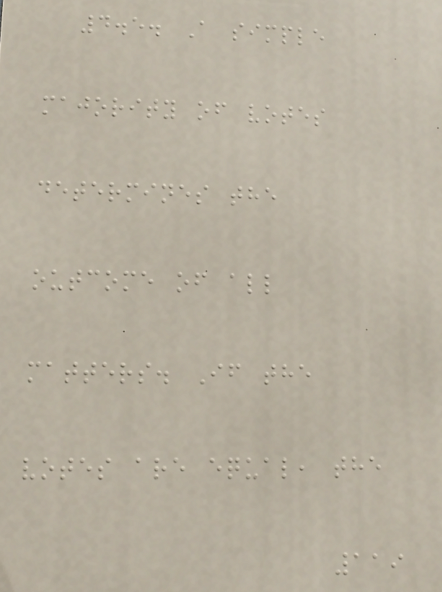4.5. A simple
majority of votes
determines the
outcome of all
matters. If the
votes are equal, the
119
